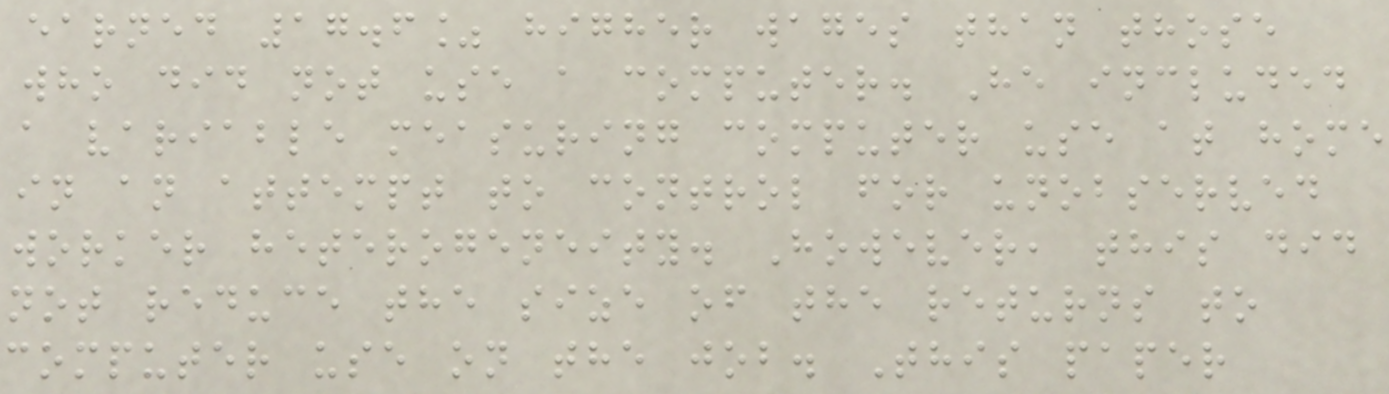earned 17.6% higher wages than those
who did not use a computer. He included
a variable measuring computer use at home
in an attempt to control for unobserved
worker heterogeneity. However, this did
not reduce the size of the returns to
computer use on the job. This paper
